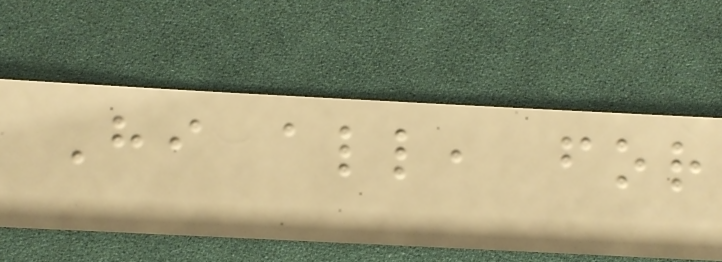Hi all, for
